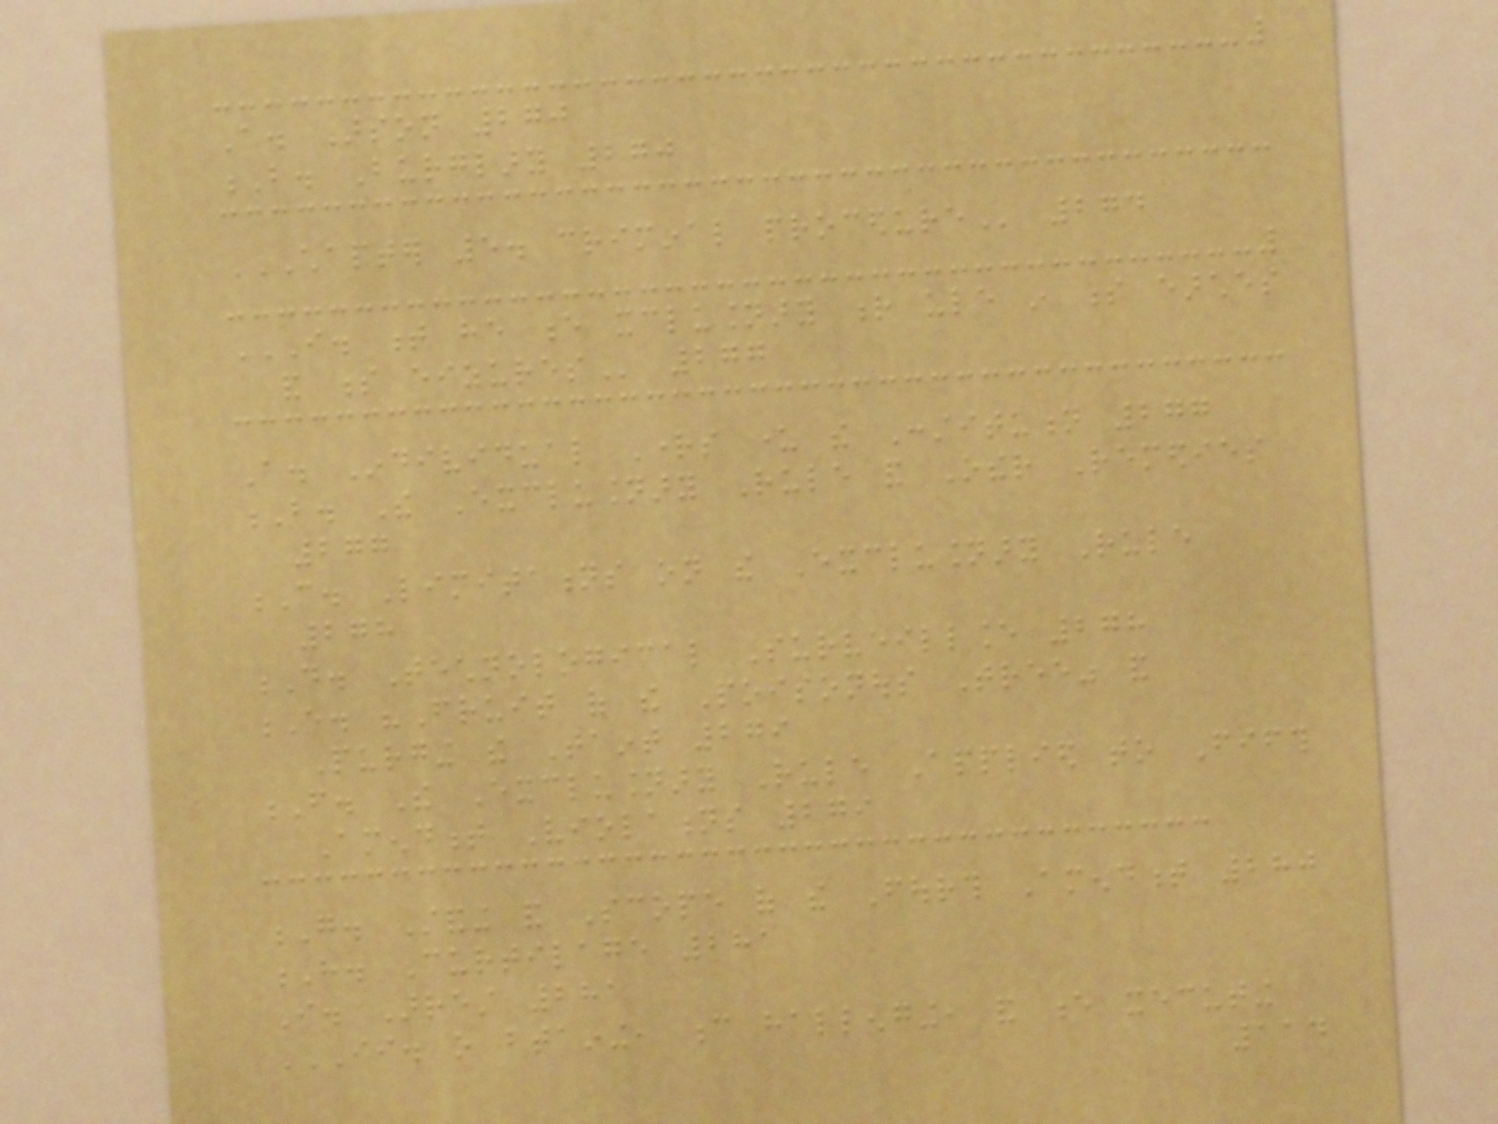A. Arson 270
B. Burglary 270
CHAPTER 5. CRIMINAL PROCEDURE 274
I. T HE E XCLUSIONARY R ULE IN S EARCHES
AND S EIZURES 277
A. Individual Rights under the Constitution 277
B. The Exclusionary Rule and Other Remedies
277
C. Limitations on the Exclusionary Rule
278
D. Technological Surveillance 278
E. "Fruit of the Poisonous Tree" and
Purging the Taint 279
F. The Exclusionary Rule Applied to Fifth
Amendment Violations 279
G. Standing and Scope of the Fourth Amendment 280
H. Curtilage 281
I. Arrest 281
II. O BTAINING, C HALLENGING, AND E XECUTING
114
